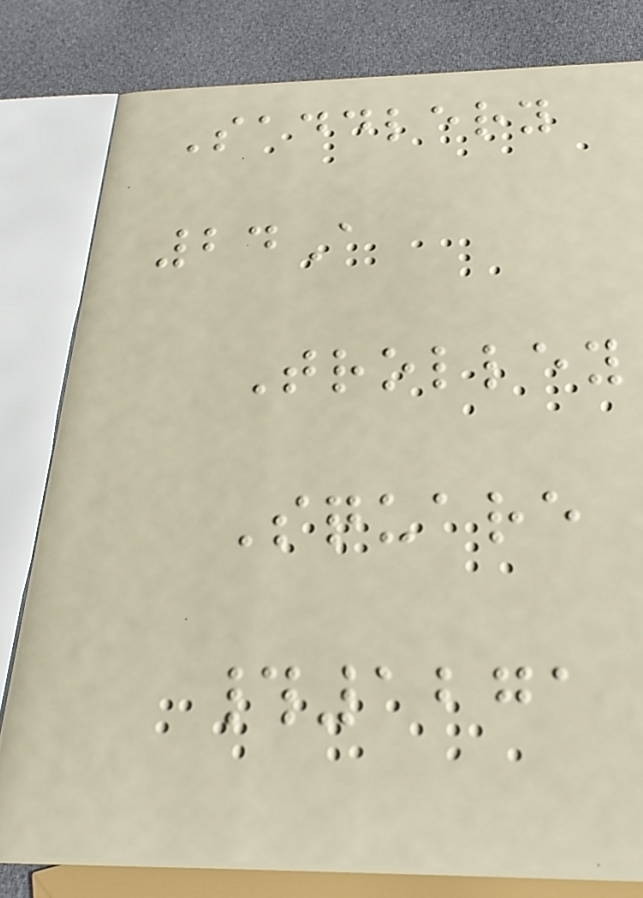Saddlery
24A
Trolley
Square
#1271
